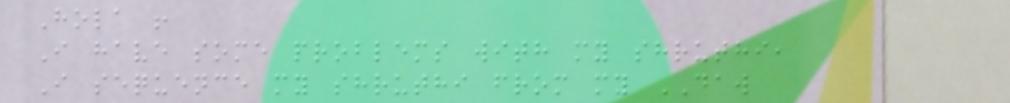Hola !
I have some problems with my shruthi,
I sequence my shruthi from my DAW
